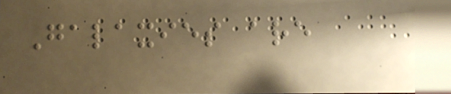Galaxies are
